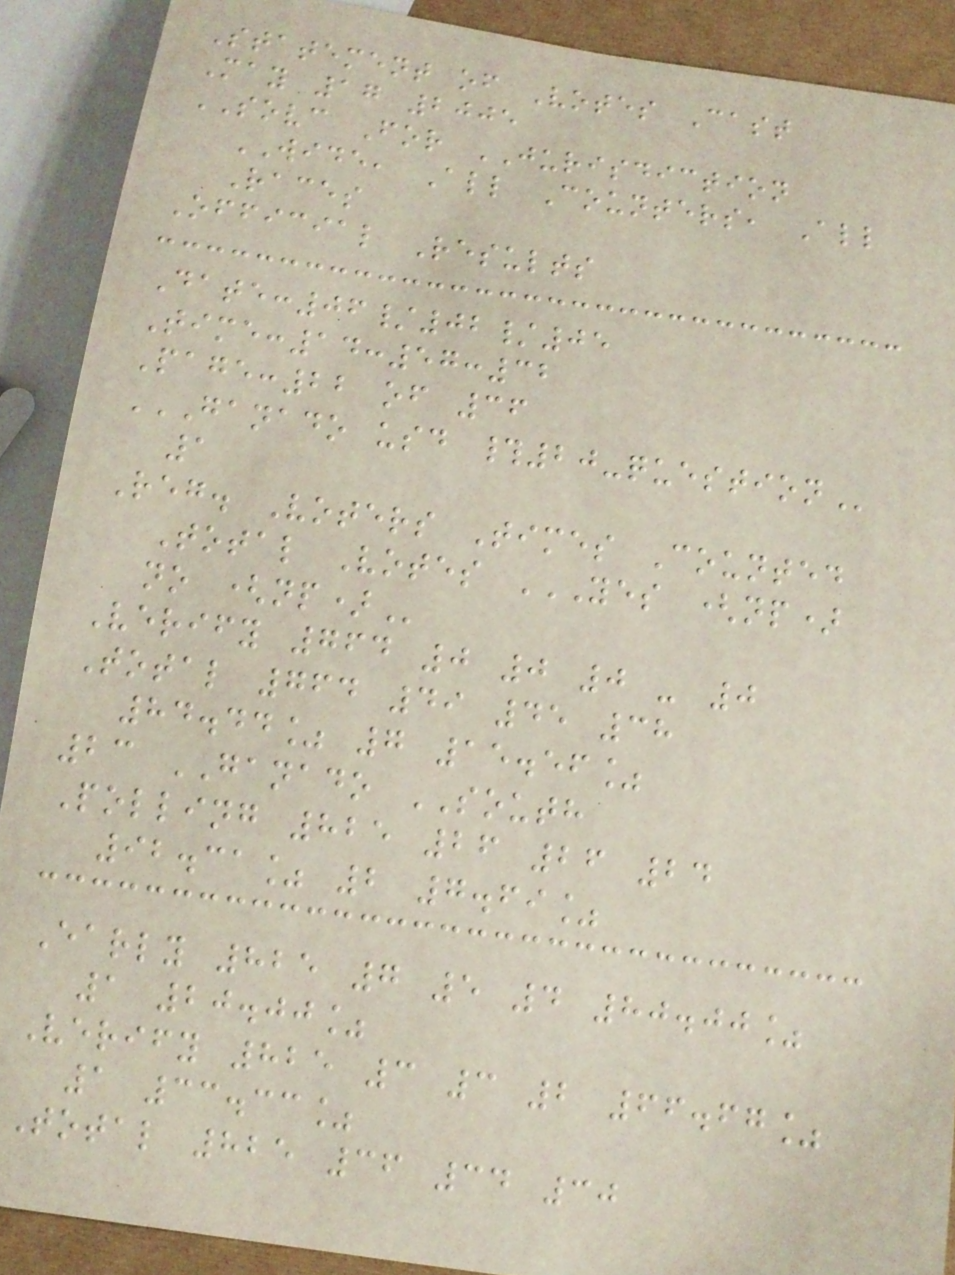Statement of Votes Cast
May 17 2005
SOVC For JURISDICTION
WIDE, All Counters, All
Races
Official Results
Date:06/02/05
Time:14:57:32
Page:22 of 36
GANADO USD #20-QUESTION
1
Reg. Voters Times Counted
Total Votes YES (NP)
NO (NP)
Verify 764 0 0 0 - 0
Total 764 49 45 38
84.44% 7 15.56%
23 GANADO SOUTH
Polling 825 26 26 24
92.31% 2 7.69%
Early 825 7 5 4 80.00%
1 20.00%
Verify 825 3 3 2 66.67%
1 33.33%
Total 825 36 34 30
